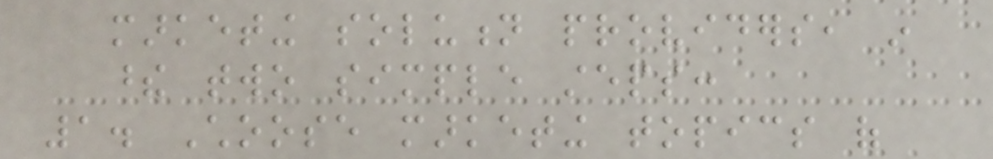marketing solution providers, in
these two simple steps:
1. Choose marketing topics of
